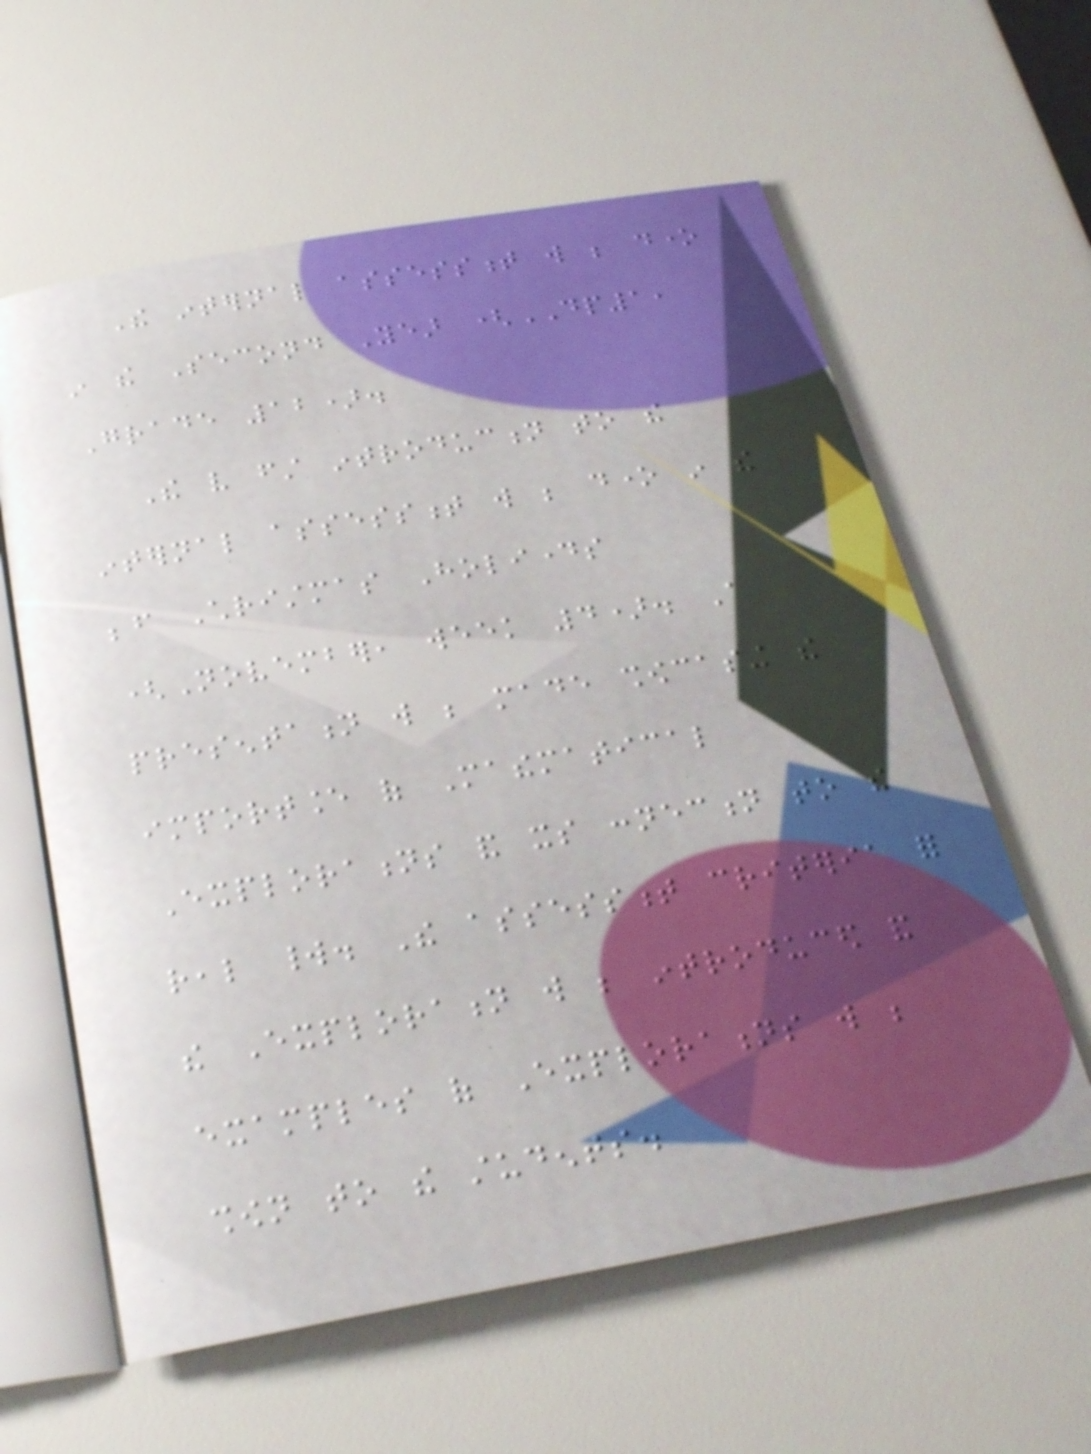The internal assessment will be done
in the Second Year (DP1,
Grade 12).
The very first introduction to the
internal assessment will be done in the
before Christmas Holidays
(November, week 4). A
presentation will be made showcasing the
importance of Mathematical
Explorations and its connection to the
real world. The assessment criteria for
the Exploration will be introduced and
examples of Explorations will be
shown to the students.
